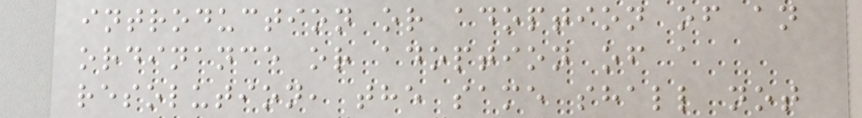introduction or adoption of an
ordinance or adoption of a
resolution, the same shall not
